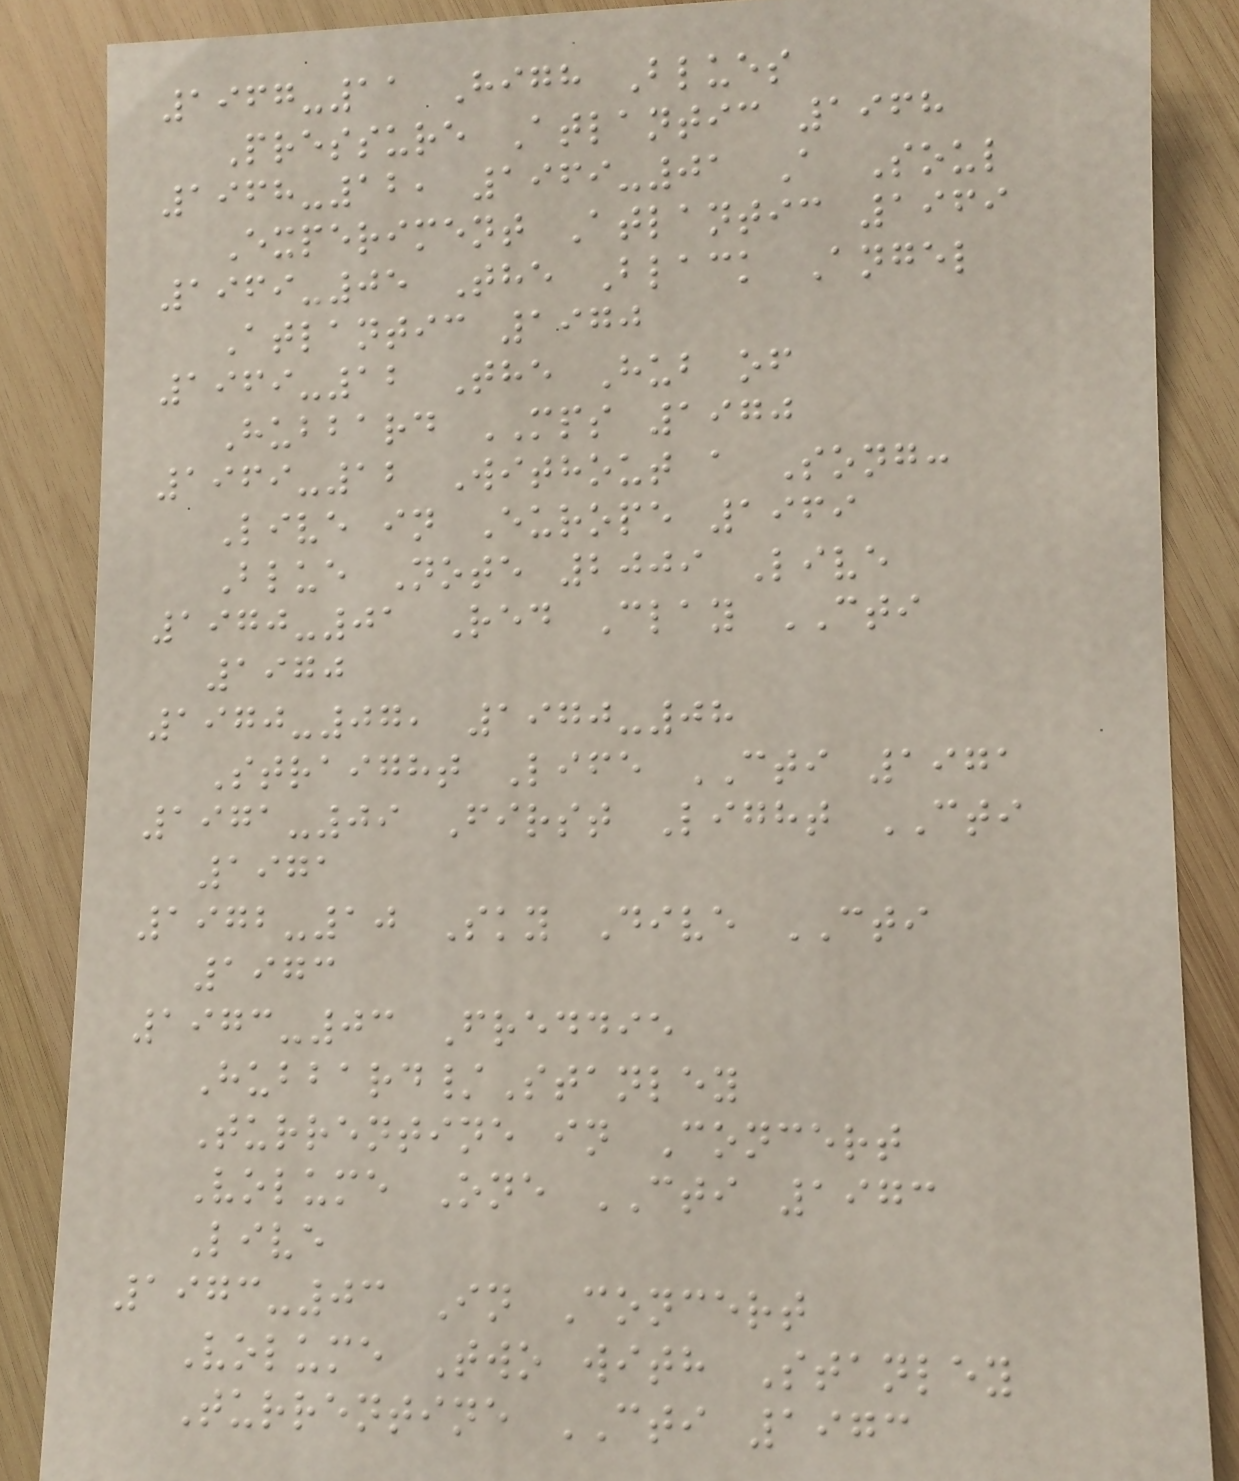1967-11 High Blues
Pressure Atlantic 1968
1968-12, 1969-01 A Soul
Experiment Atlantic 1969
1969-05 The Black Angel
Atlantic 1970
1969-12 The Hub of
Hubbard MPS 1970
1969-12 Without a Song:
Live in Europe 1969
Blue Note 2009 Live
1970-01 Red Clay CTI
1970
1970-07, 1970-08
Straight Life CTI 1971
1971-09 First Light CTI
1971
1972-10 Sky Dive CTI
1973
1973-03 Freddie
Hubbard/Stanley
Turrentine in Concert
Volume One CTI 1973
Live
1973-03 In Concert
Volume Two with Stanley
Turrentine CTI 1973
